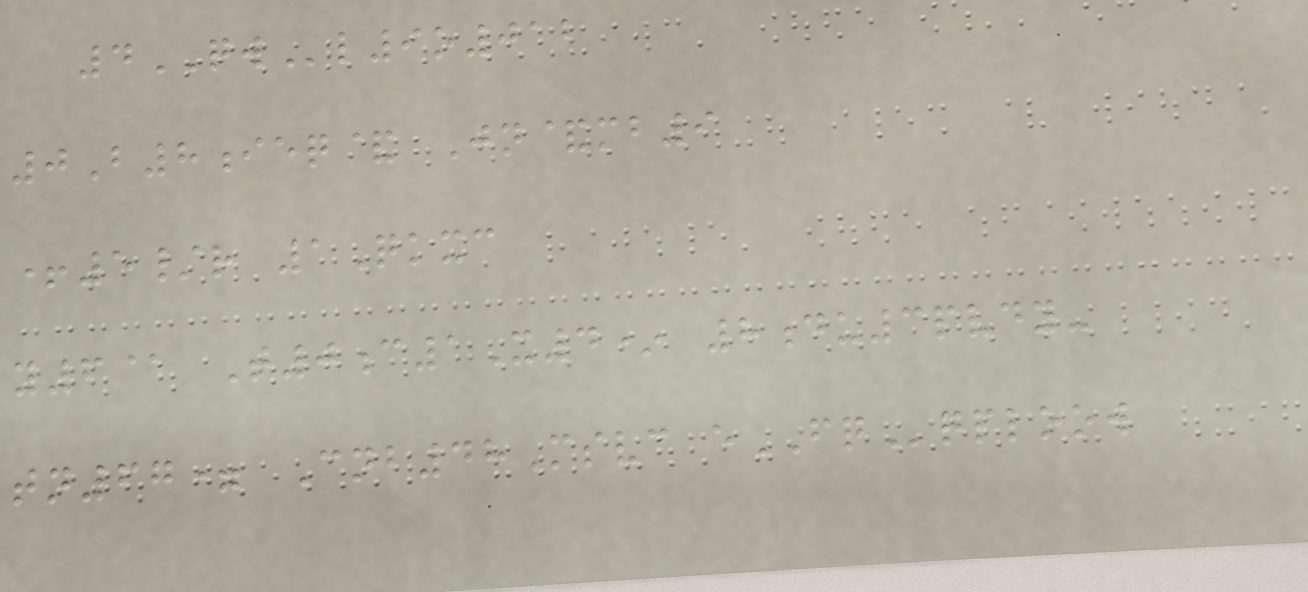4QWl9o012
0B8ieq& Jn&mb9
+5/r 1Qkxc
y6@ T0c1X4* 8du3pvdy-
tn67= Cnb48Msvc eFQqploow
